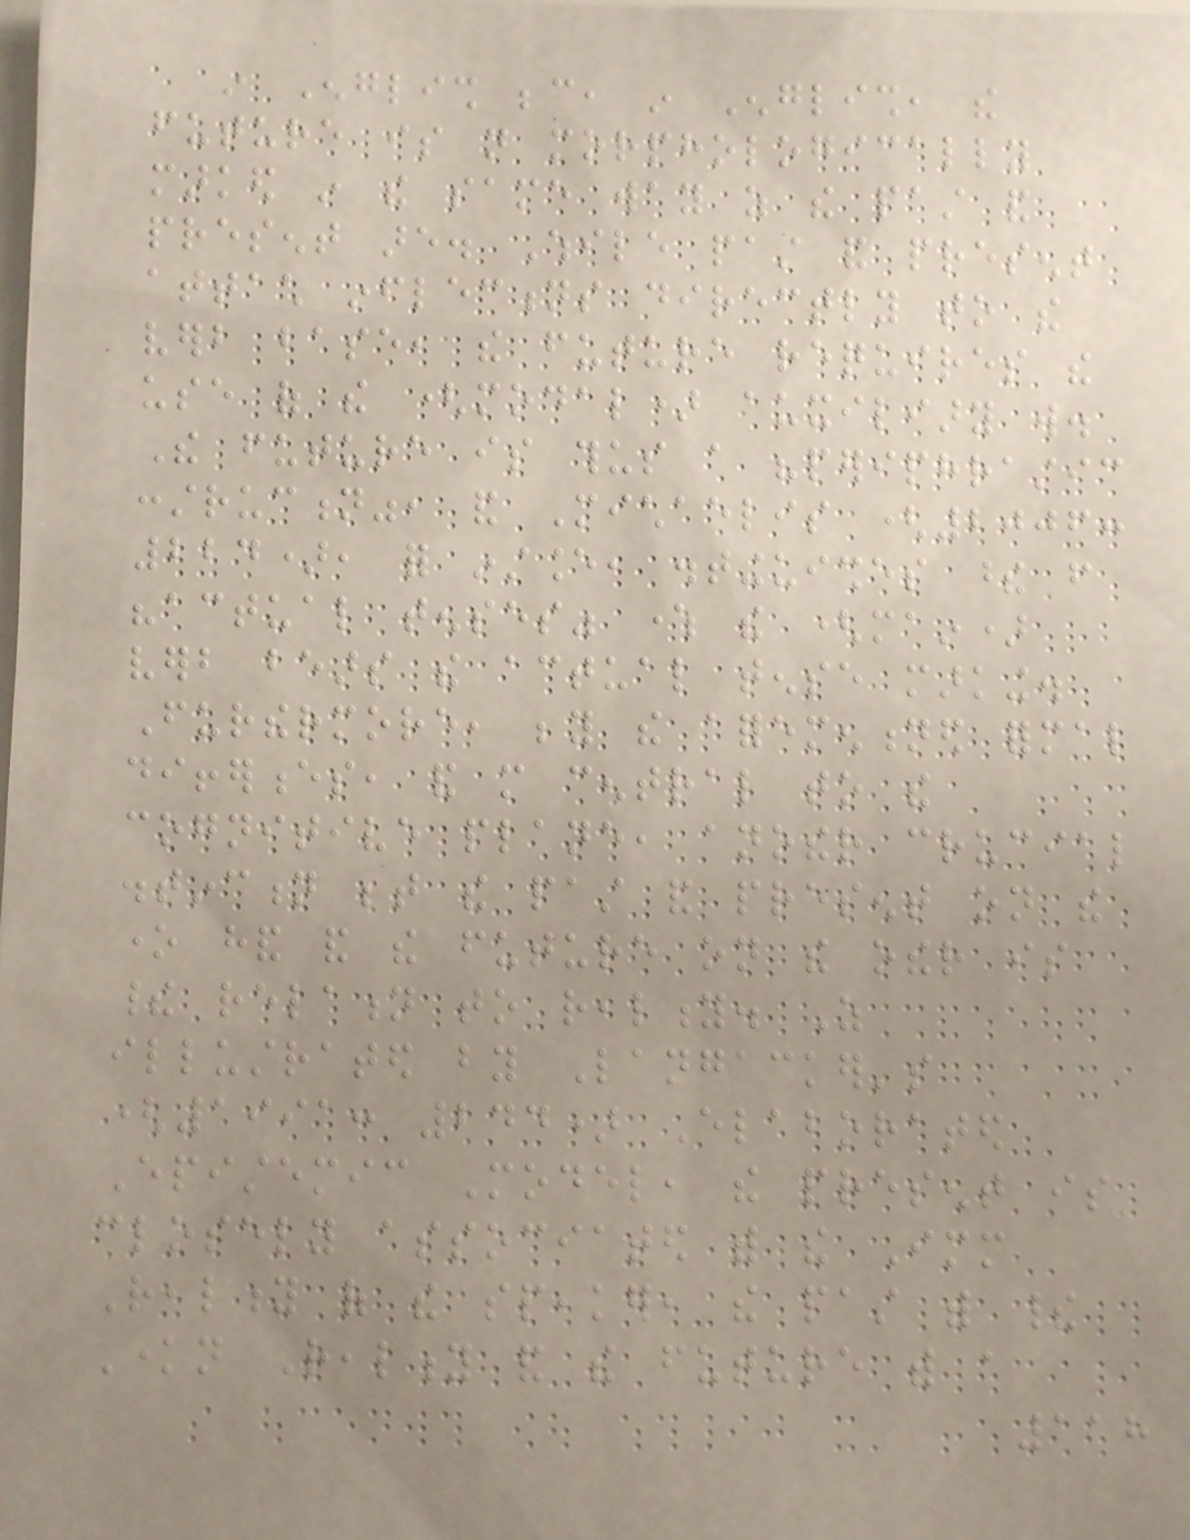in English because, in English, the
future is not morphologically
marked in the same way as the past and
present are. While past and present
attach inflections directly to the
verb base, the future requires the
use of the (modal) auxiliary will.
The future is thus a "periphrastic
construction", and Michaelis (2006:
224), for instance, distinguishes these from
"actual tenses" where the (main)
verb bears the actual tense marking.
Furthermore, beyond the aforementioned formal
differences, and more central to the
cognitive plane, another crucial
distinction between the past and present on the
one hand and the future on the other is
their relation to reality. As
illustrated by Langacker's
(1991: 244) Elaborated
Epistemic Model, the present is
closely associated with the Immediate
Reality of the speaker, the past with their
Known Reality and the future with a
118
